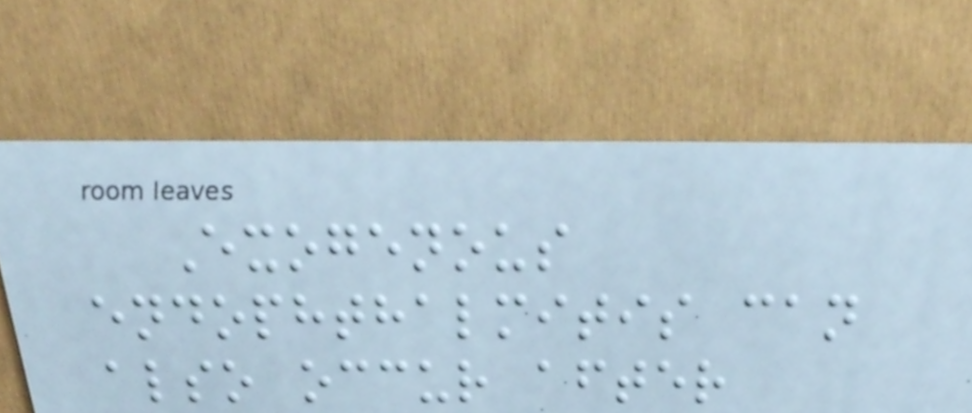Exogenous
endophthalmitis can
also occur after
